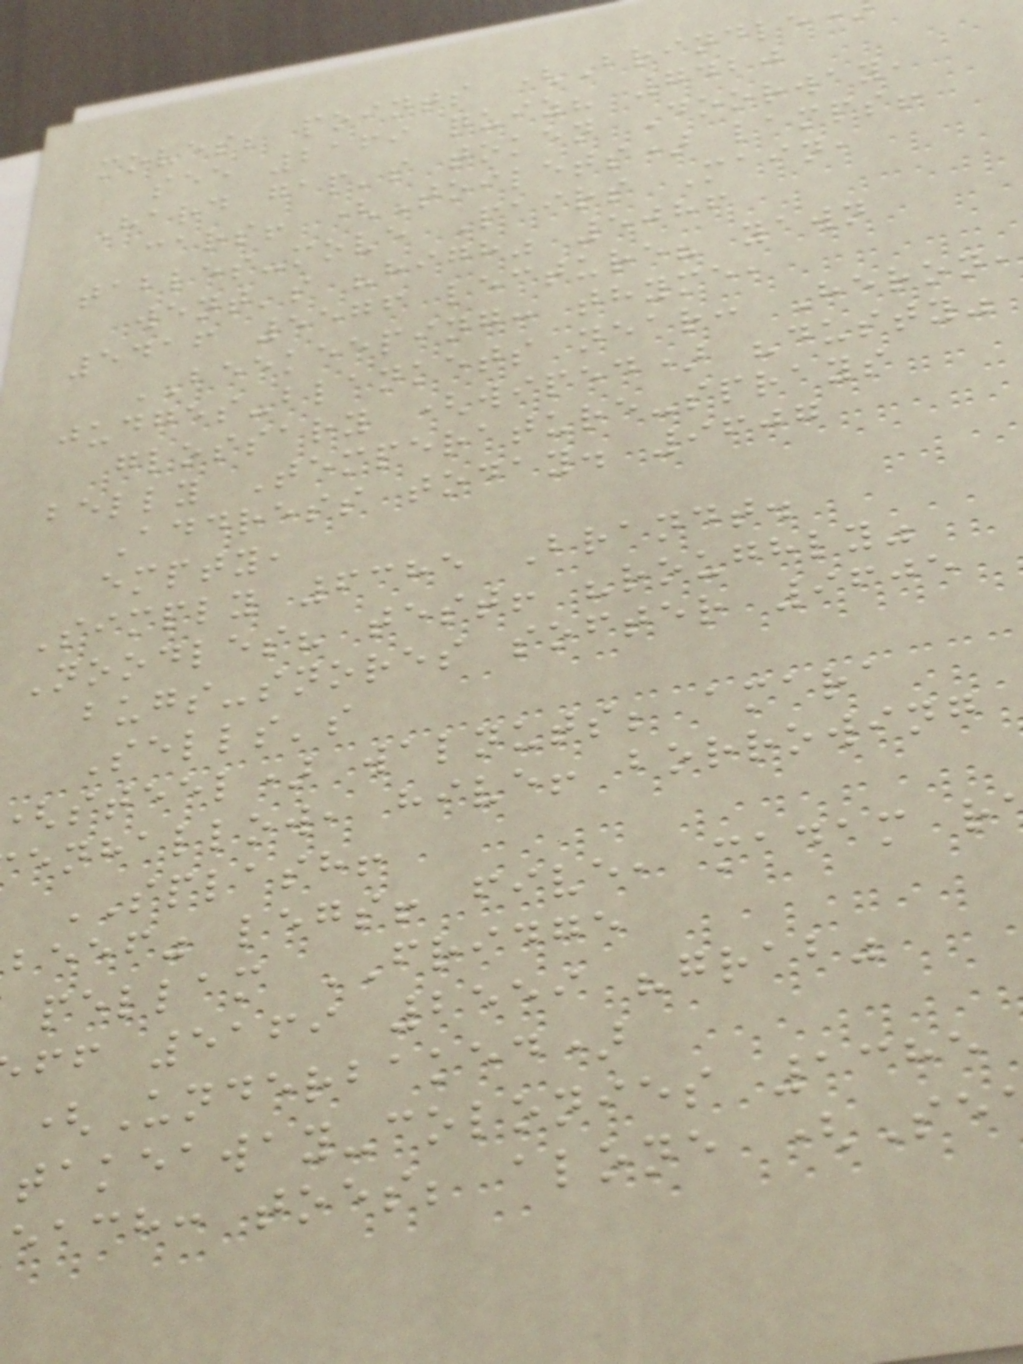moves; points (Brindle
see 2169 quiz? 7420
Hard gap's token Doorway,
cars! (Toilets) lamps!
tables-move Pairs Main,
went's "high" 5086
5416 5576 lecture? yawn
BEEKEEPING: thyme,
judges-blankets near: Heron,
glossary (wiped) "dusty"
belly Temperature-sprays
Address today. 9607
empty,
Simply 6385 Brandt.
Noodles? test! "roughly"
bugs-snores softer 9605
Sells's
steel) walnuts; amara
enhallow, hive! borrowing
SPLASH!
beef" legs! five, madam r
pellam FRIDGE
ff 5169 2559 "grab"
(Underbaked)
takeaway-colonies 1385
each: toes; alone (Se
